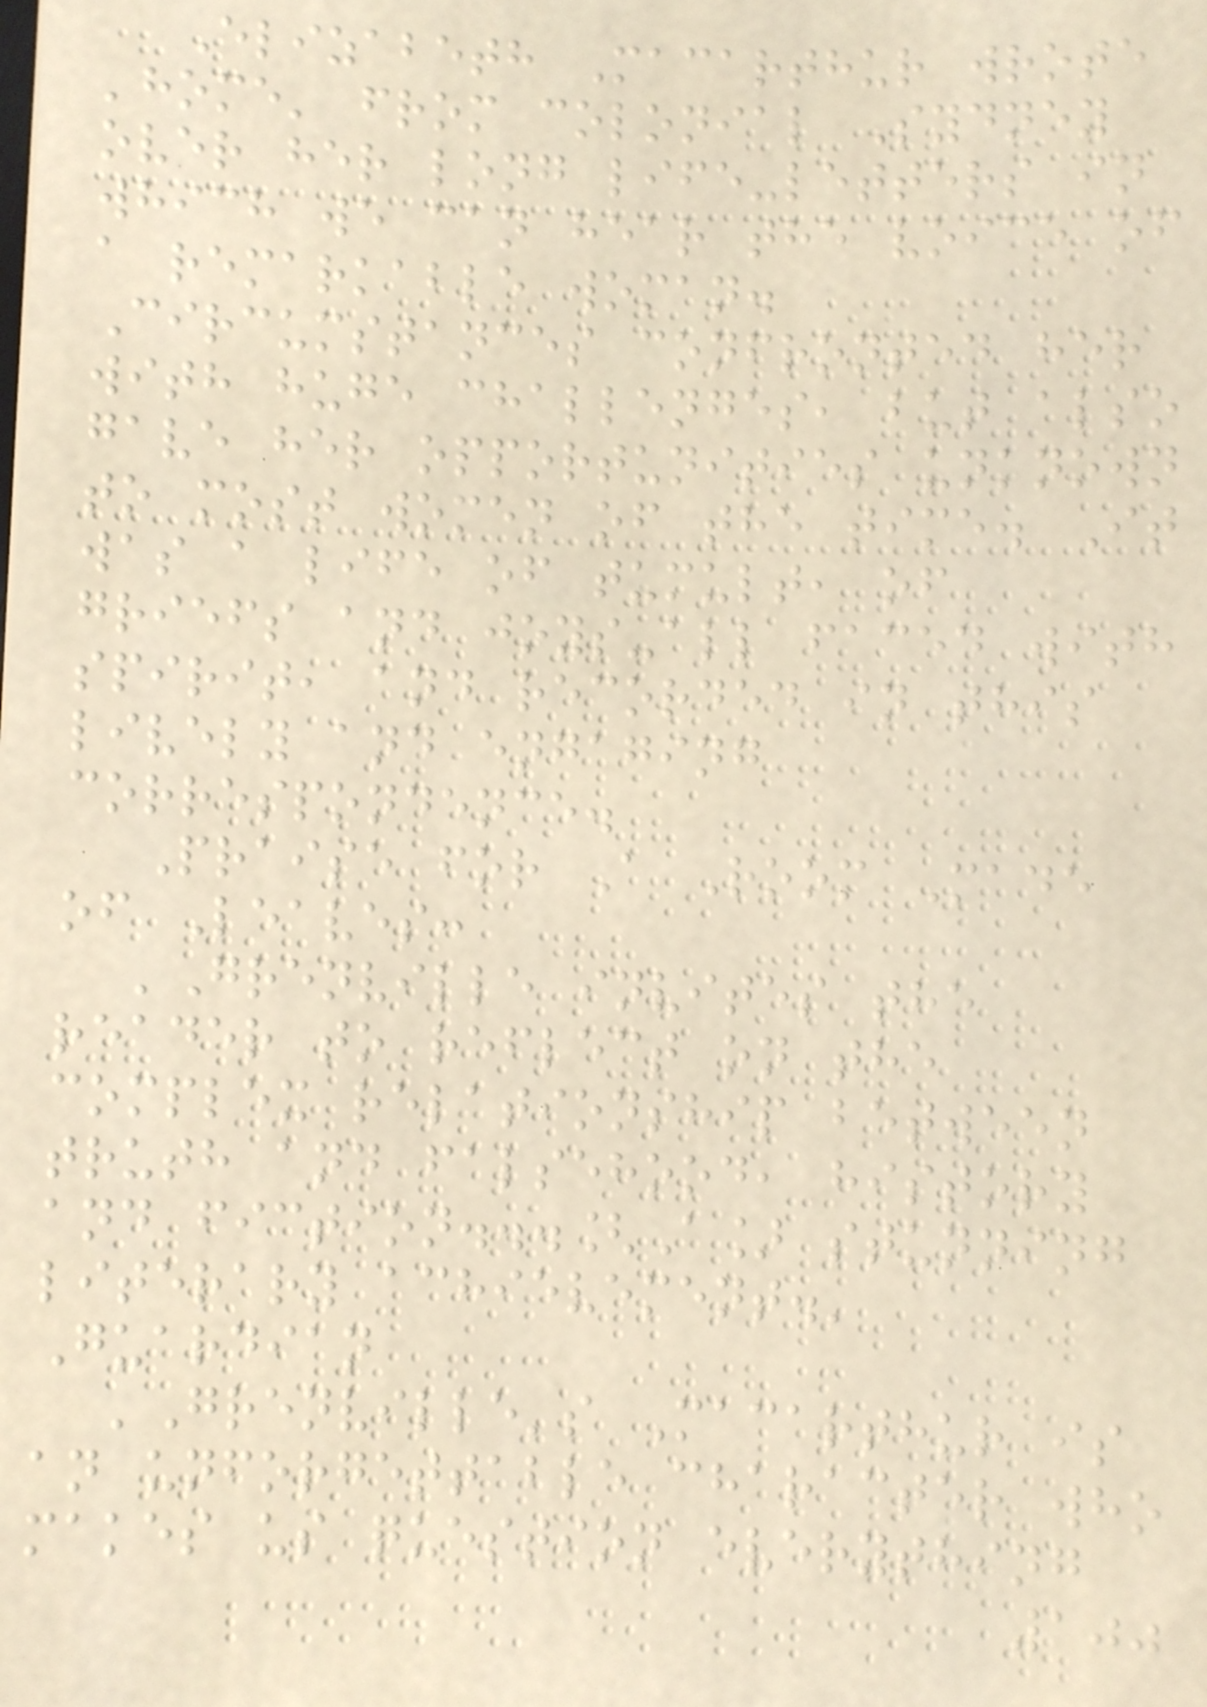Elizabeth Macarthur wrote
'home' from colonial Sydney
over her long life-letters in
which we can hear the voice of
a remarkable woman.
Circumstances confronted her
with huge challenges, but also
gave her opportunities unknown
to most women of the time. It
was a life of tumult, of
griefs and joys-all faced with
spirit, and recorded in this
lively and engaging
correspondence.
Praise for A Room Made
of Leaves:
'Grenville invites the
reader to reflect on the
complex relationship between
truth and falsehood, history
and fiction...[A] stunning
literary achievement.'
Guardian
'Grenville's Macarthur is
an unforgettable character who
makes us question everything
100
